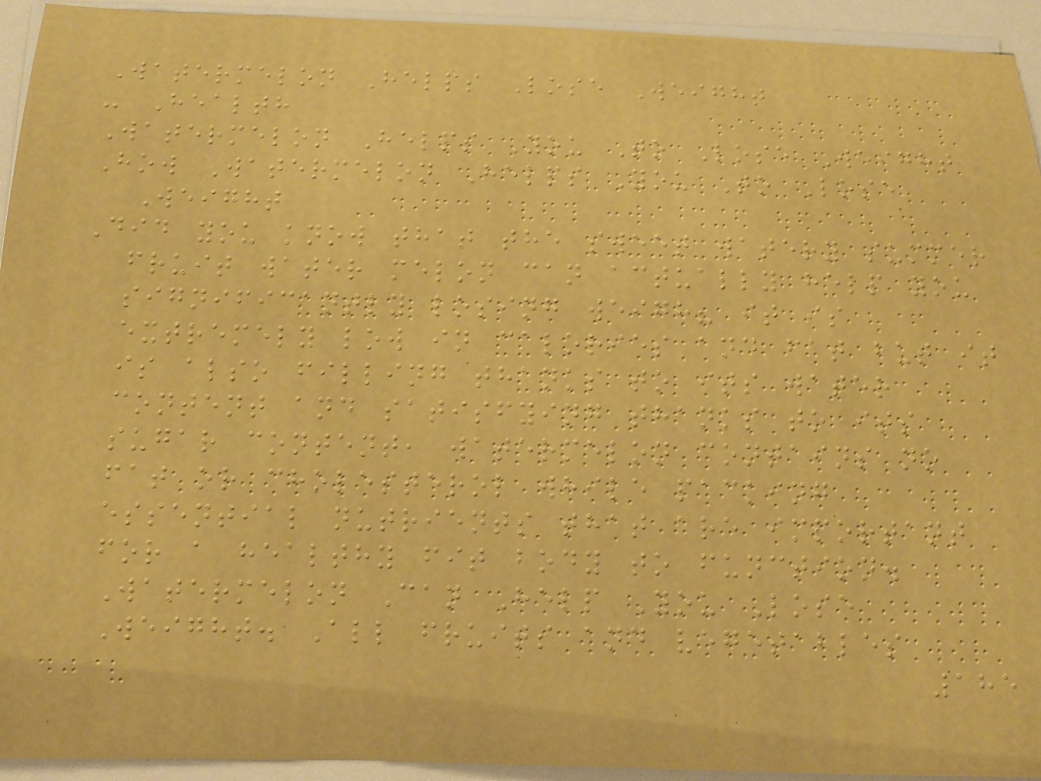Watermelon Helps Lose Weight
- Health
Watermelon Helps You To Lose Weight
How Watermelon Helps You To Lose
Weight
Did you know that the sweet watery summer
fruit water melon can actually help you
significantly losing weigh? it is
extremely low in calories and fat but it
is also filling thanks to its water
content and satisfying thanks to its
sugar content, watermelon contains no
fat or cholesterol while packing
essential nutrients that are important
for a healthy fit body to function.
Watermelon Can Help You Lose
Weight. All fruits and vegetables
185
